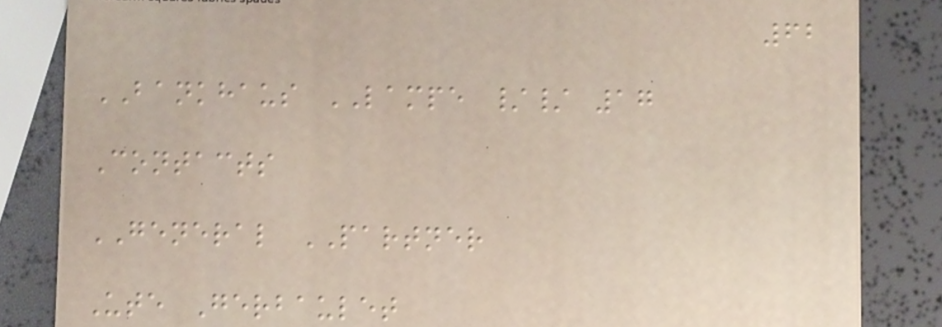62
BANKHAUS LAMPE // 17
Contacts
GENERAL PARTNER
Ute Gerbaulet
